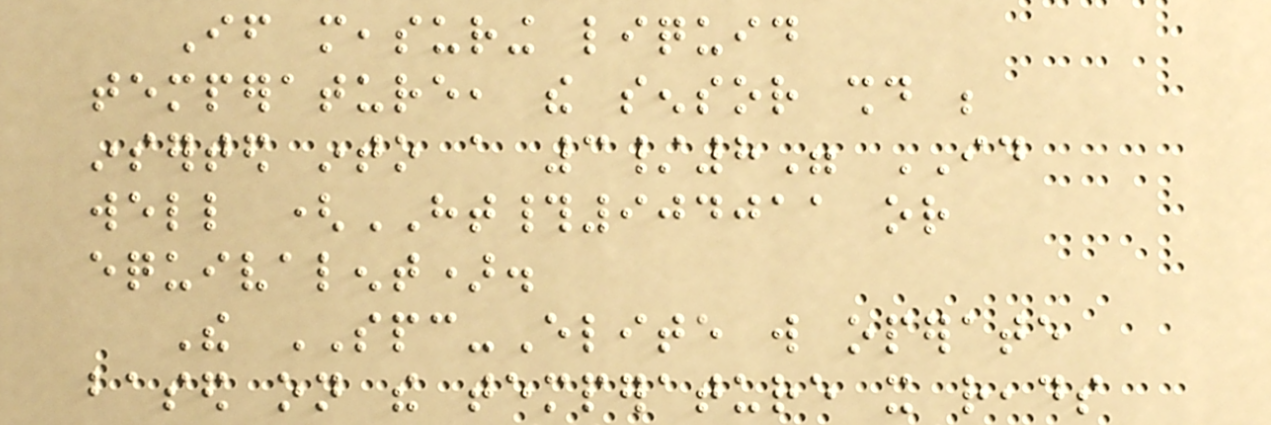If measuring liquid
temperature, the sensor should be
inserted into a 3/8" ID
well (HT#904011 or
equivalent).
The SPC-Elite will operate
based on the temperature it reads
